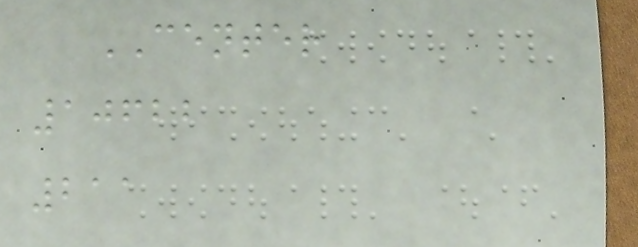CENTER
10622
211
